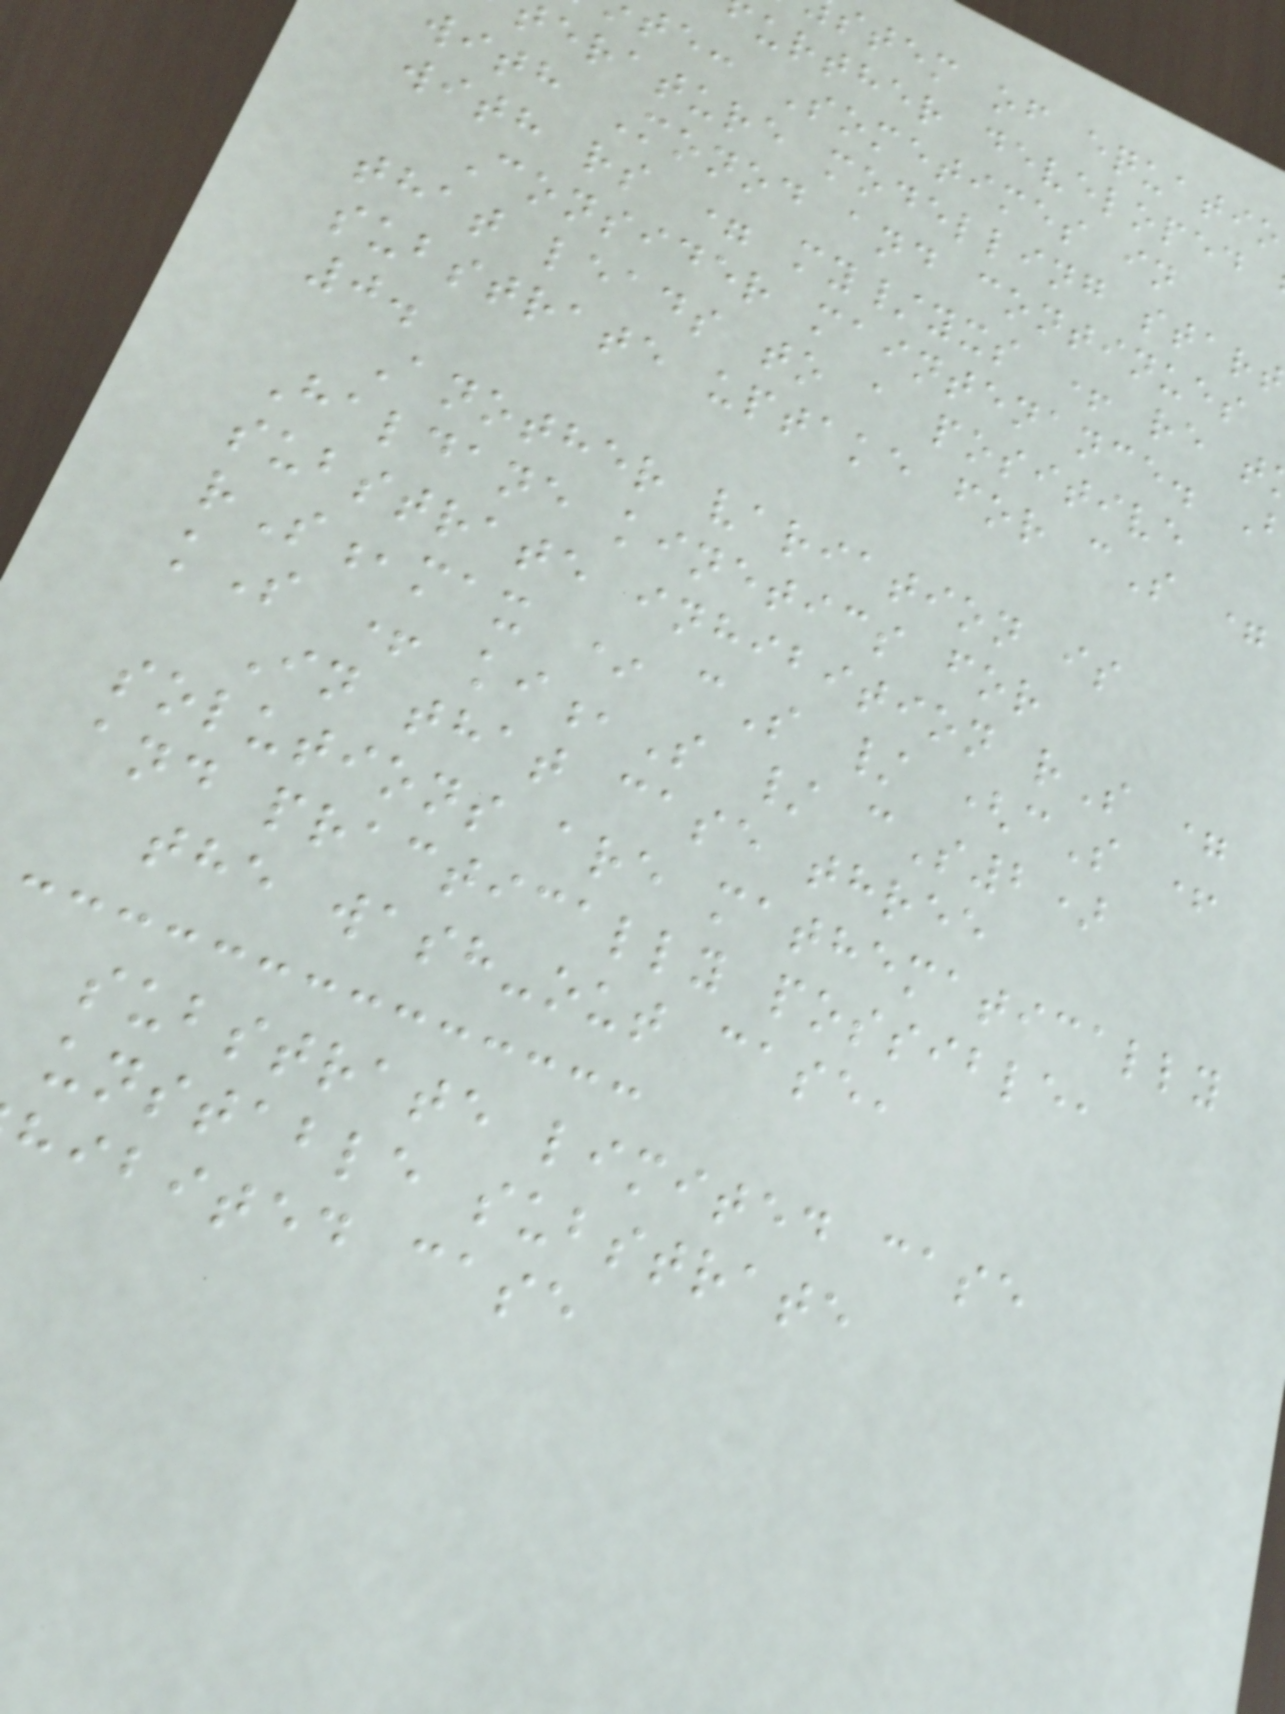stem of equatio
urther developed
te: Sometimes in
erature modelling start
with Monod and continues
with rs = my/yxs + re t
Consider maintenance.
that leads to a positive
substrate uptake for cS =
0.
Another variation is
Haldane kinetics for
substrate inhibition rS =
rS,max * cS / (cS +
kS + ki,S / cS2)
In that case three
solutions are mathematically
and practically possible,
the wash-out case,
substrate limited case
unstable substrate
hibited case
